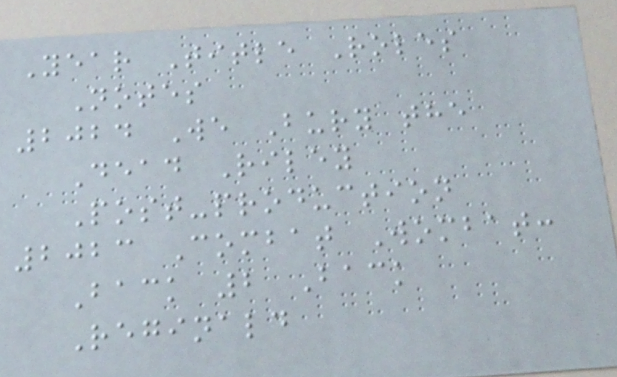Year Title Roles
Notes
2024 We Bury the
Dead Riley
Post-production
2023 Combat Wombat:
Back 2 Back
Reginald
